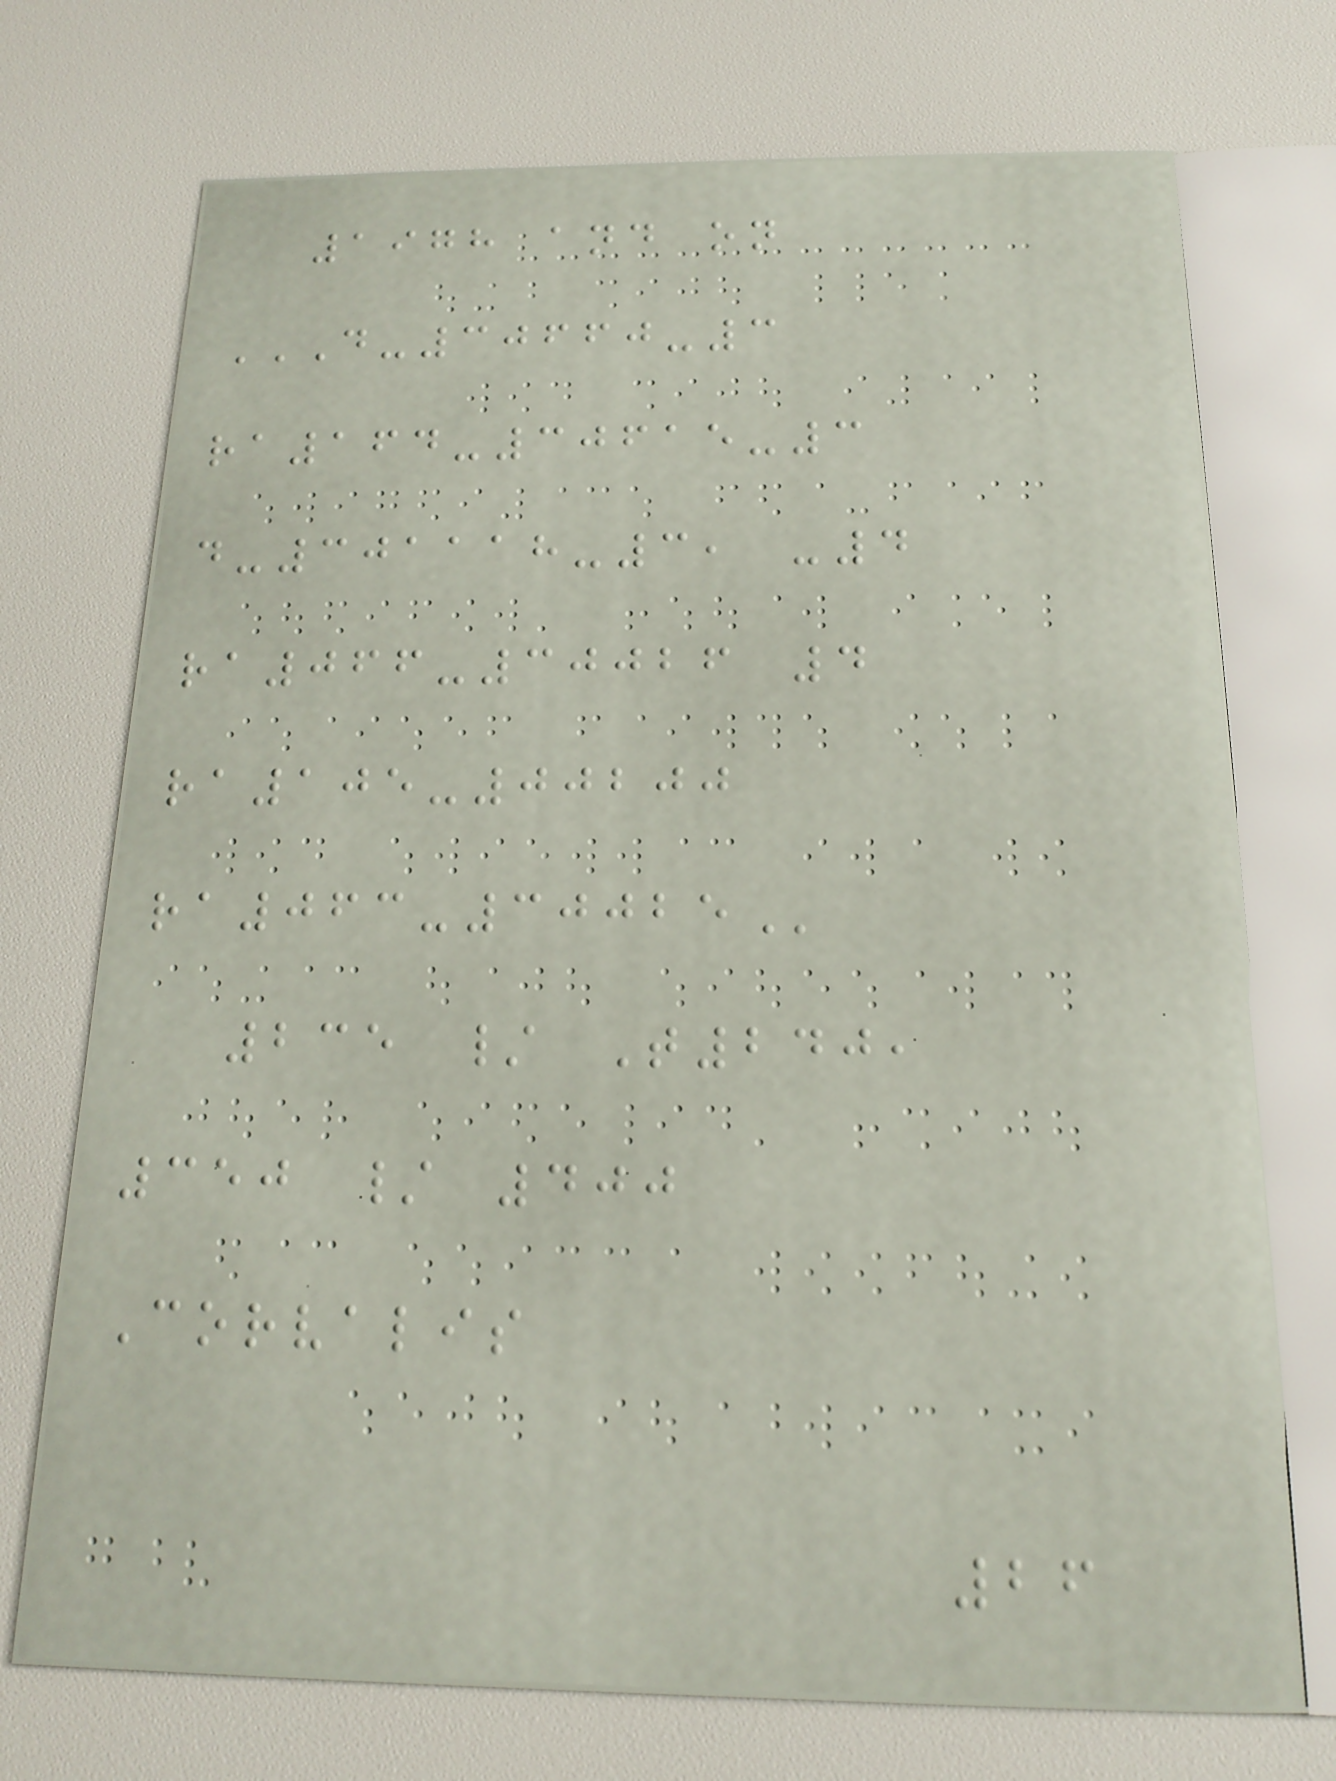1978 and on
D-30660-3
RA164-30615-3
D-301118-3, -4
RA066-30026 4
RA105-00200
RA063-30025
235 / T240,
350 / 400
Corvalis
26
